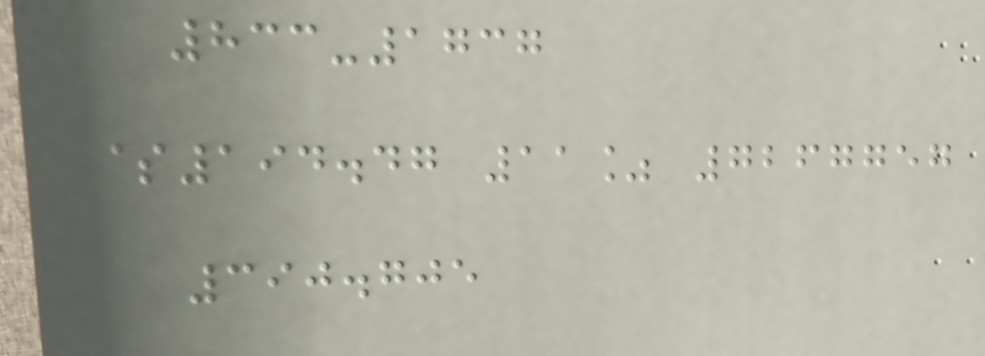833-1737
$194.47 11% 7267757
390.705
